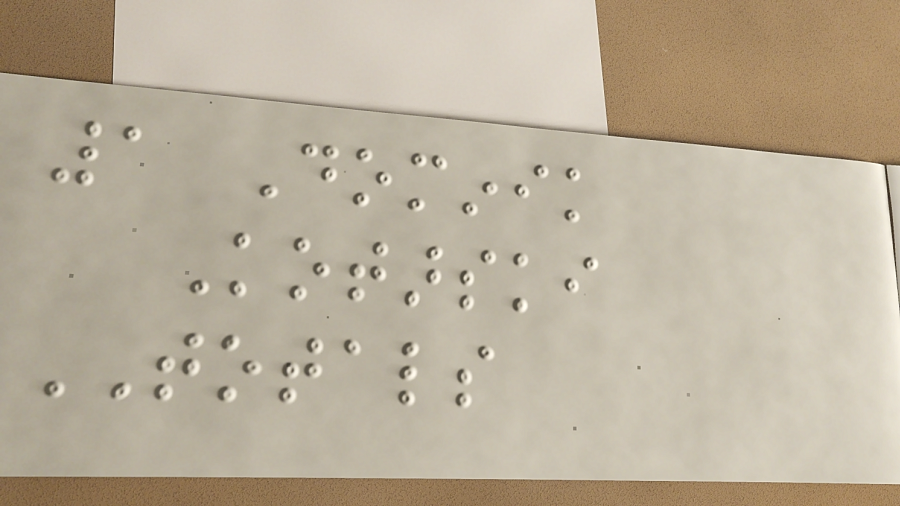1 Dominik
Kotarski
TOTALS
